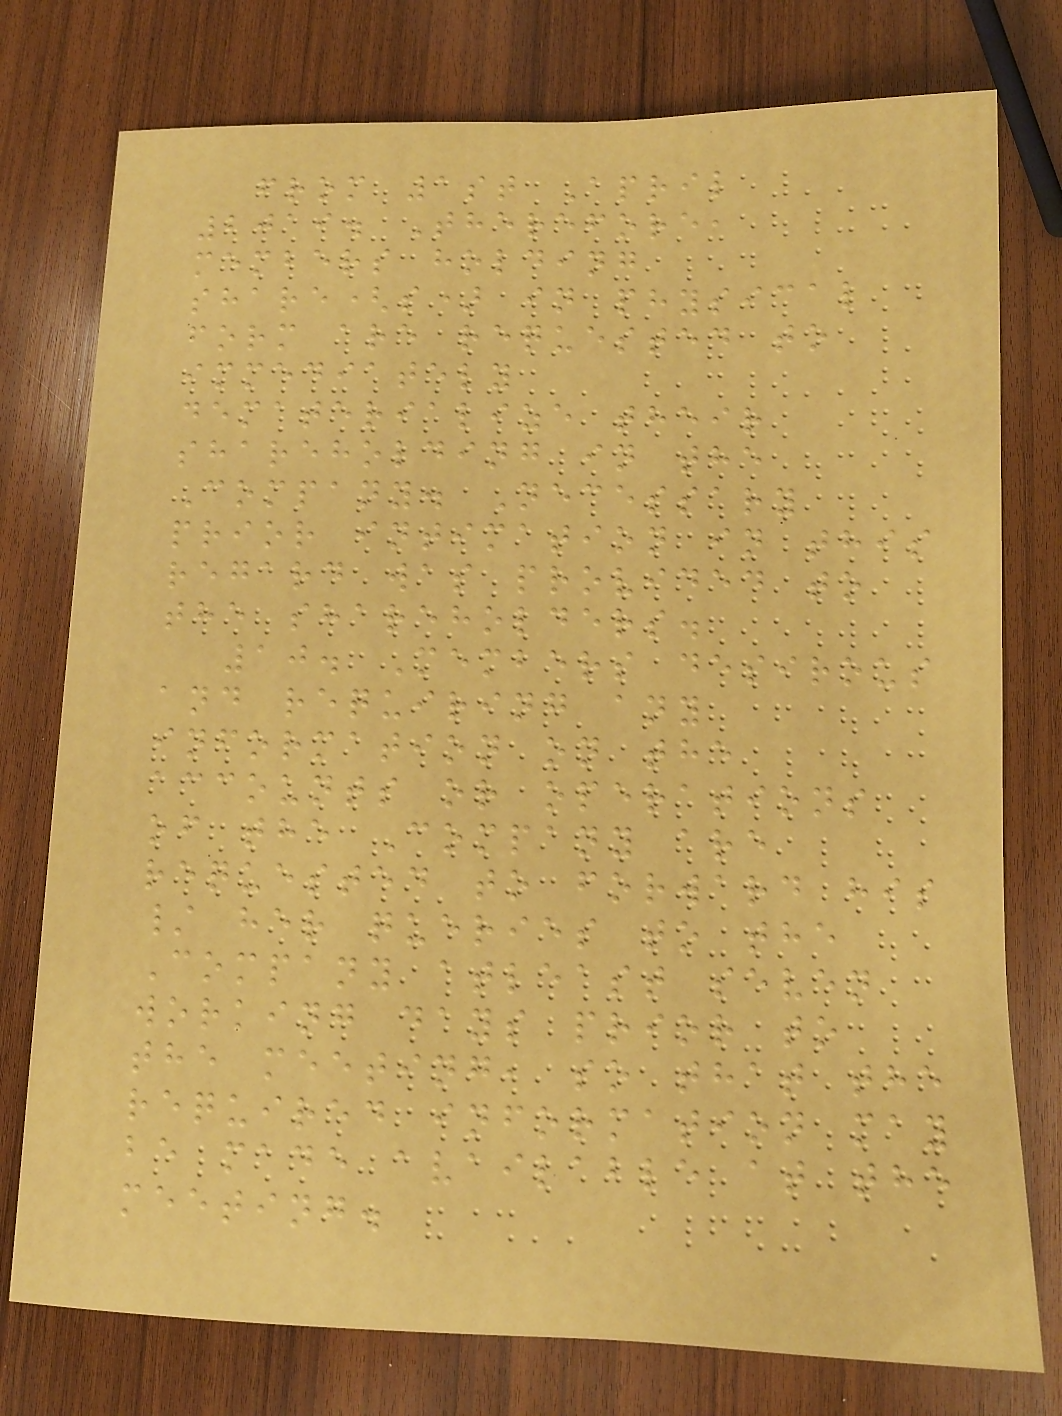from 1st April
2019. Therefore,
members holding
share(s) in physical
form are requested to
immediately
dematerialize their
shareholding in the
Company. Necessary
prior intimation in this
regard was provided to
the shareholders.
10. Members desirous
and requiring any
information on the
accounts or operations
of the Company are
requested to forward his
/ her queries to the
Company atleast seven
working days prior to
the meeting, so that the
required information may
be made available at the
meeting.
